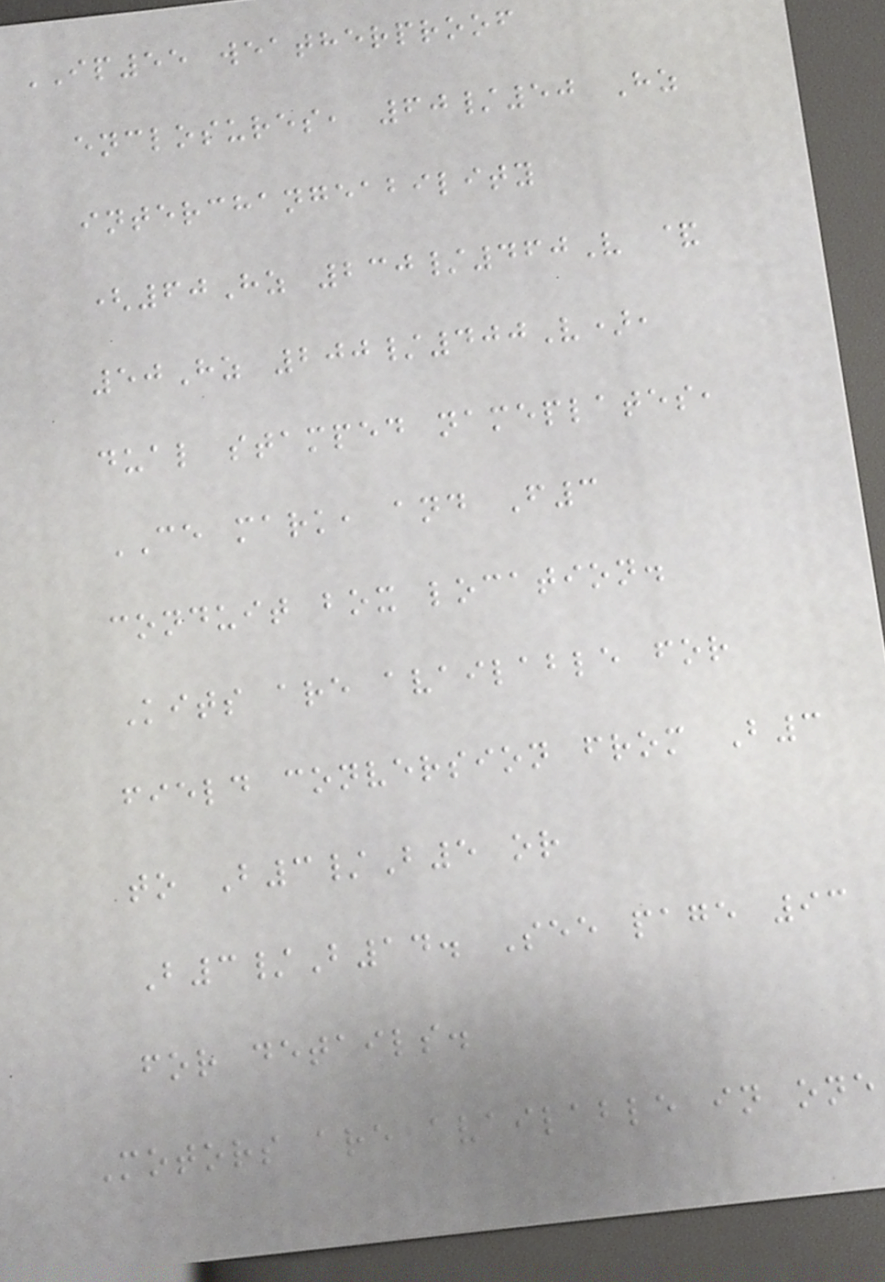IP55 weatherproof
enclosures, 60/50 Hz
interchangeability
(60Hz 230/460V &
50Hz 200/400V),
dual stamped nameplates,
CE mark, and F3
conduit box location.
Kits are available for
field conversion from B3
to B3/B5 or
B3/B14. See page 93
for details.
Motors are available in one
